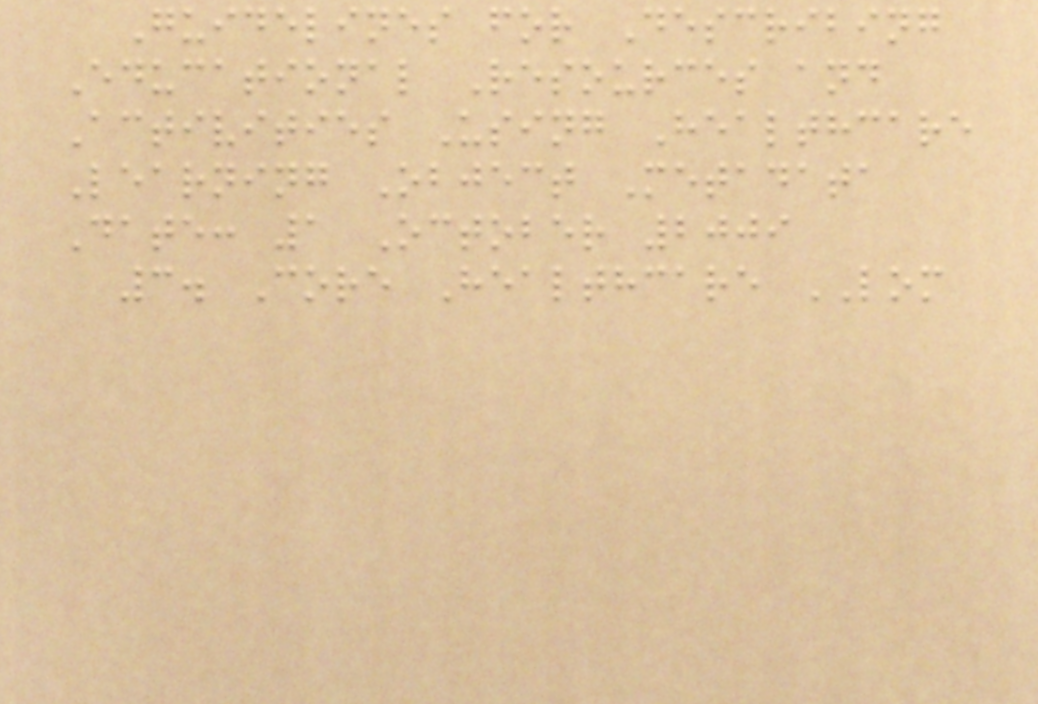Guidelines for Describing
Educational Resources and
Activities Using Healthcare
Learning Object Metadata
Date: 1 October 2009
3. Core Healthcare LOM
